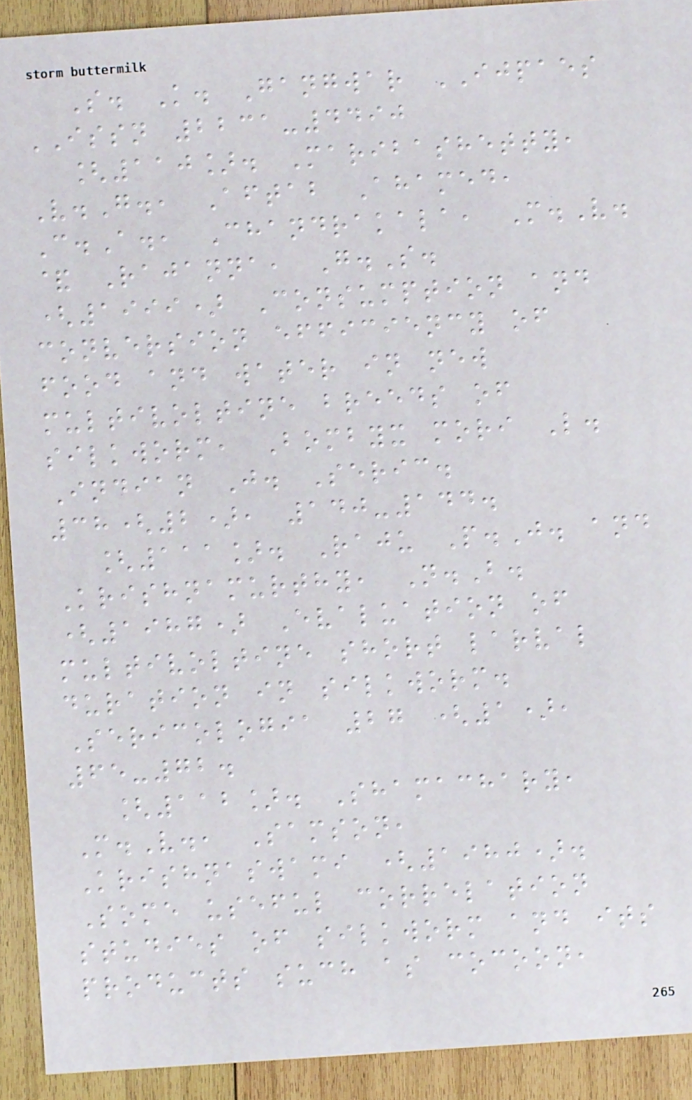S. K. Gangwar IJPAES
ISSN 2231-4490
[110]. Maribashetty,
V.G., Aftab Ahamed,
C.A., Chandrakala, M.V.
& Rajanna, G.S.
(1999) Consumption and
conversion efficiency of
food and water in new
multivoltine breeds of
silkworm, Bombyx mori L.
Indian J. Seric.
38(2), 140-144.
[111]. Raju P.J. and
Krishnamurthy, N.B.
(1987) Evaluation of
multivoltine short larval
duration in silkworm.
Sericologia 27 (1),
65-72.
[112]. Shamachary,
M.V., Samson,
Krishnaswami (1980).
Some useful correlation
studies of silkworm and its
products such as cocoon,
